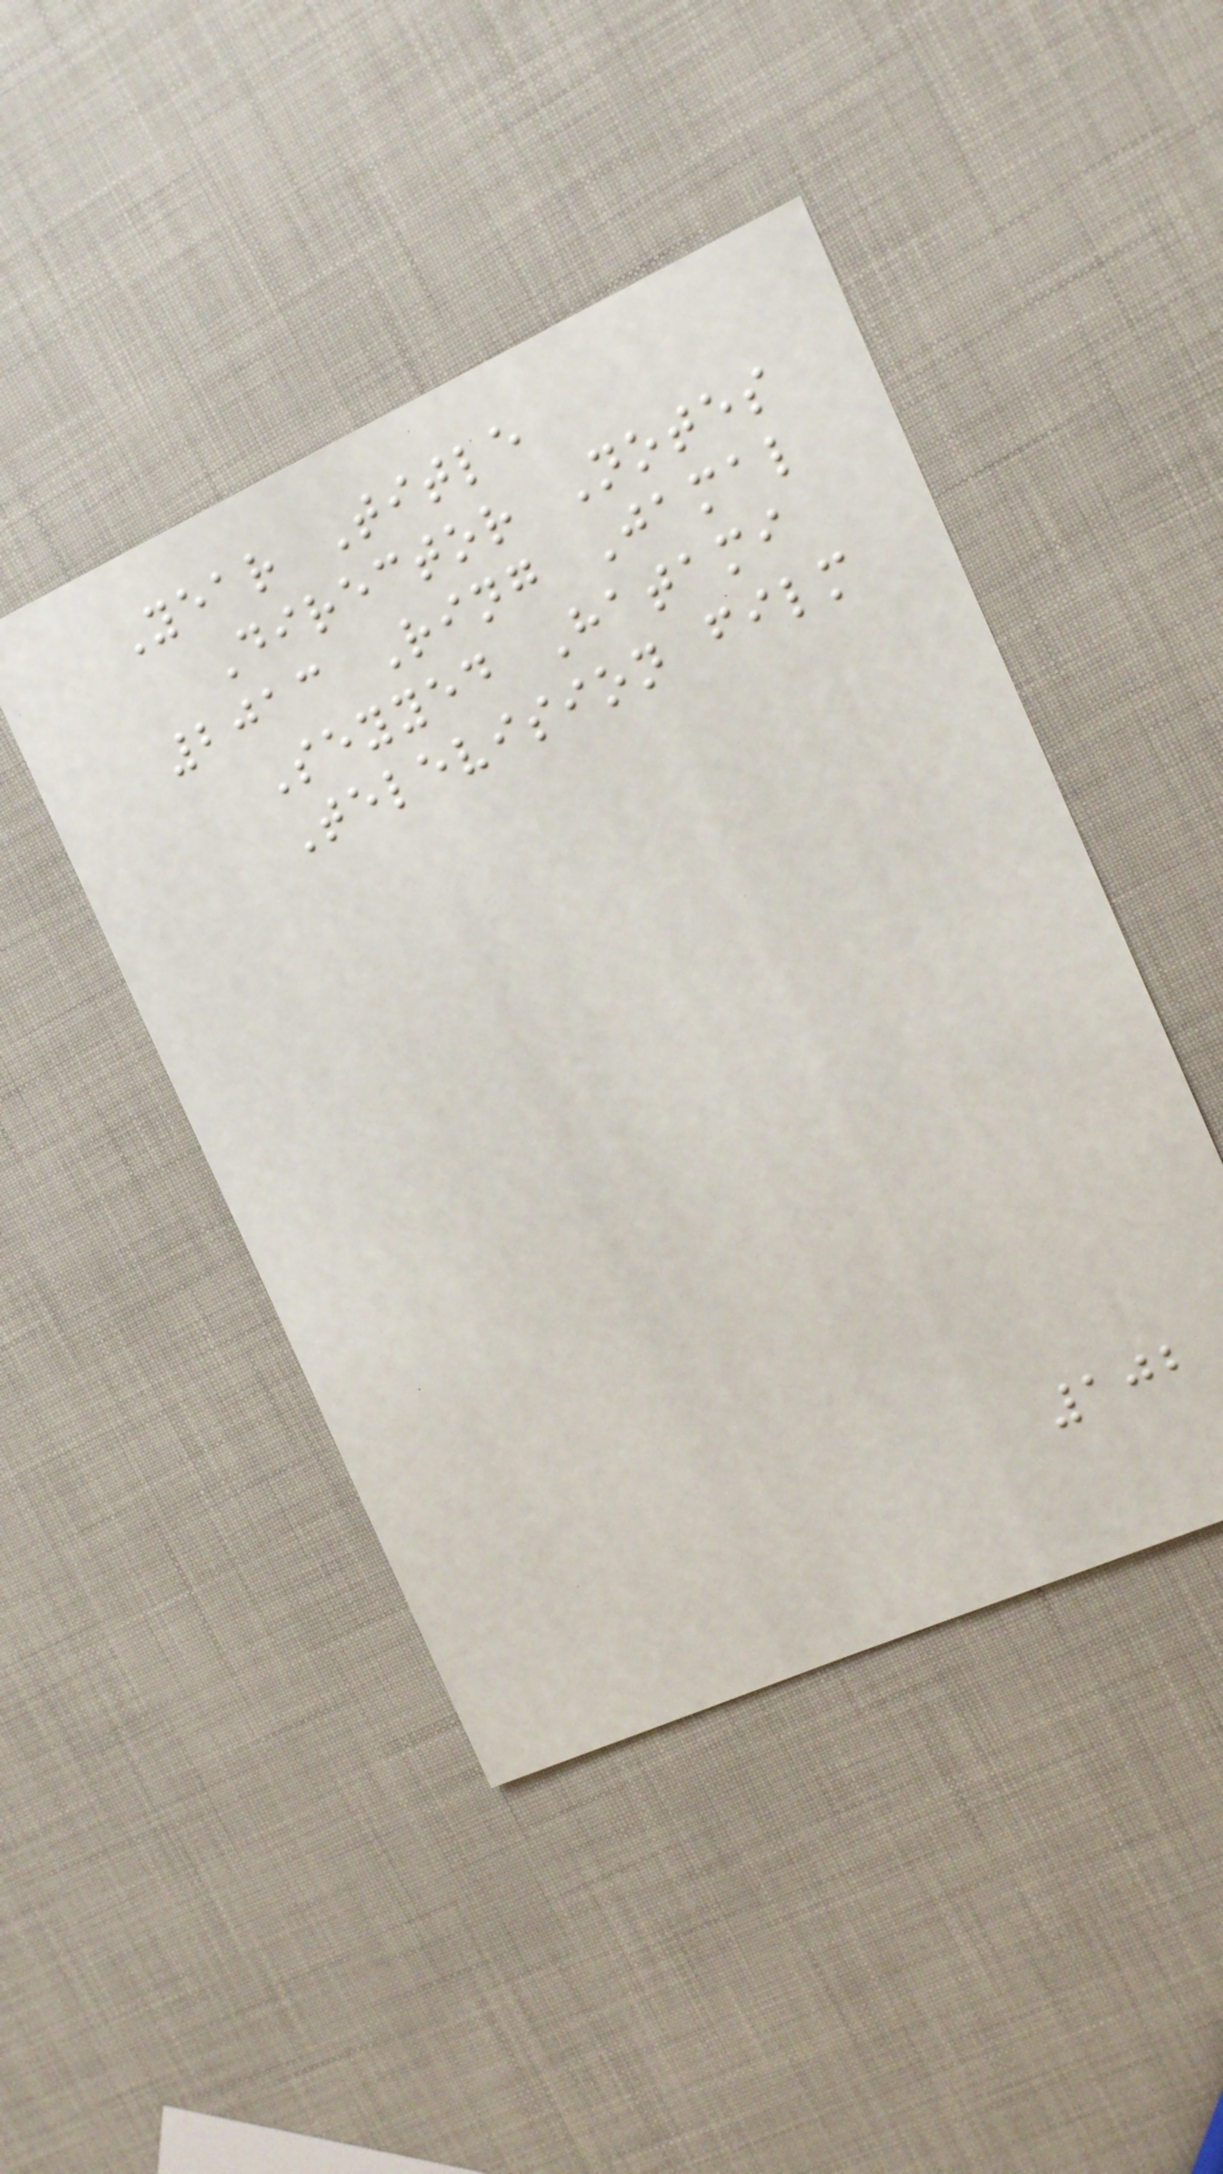Year Title
Director Notes
2013 Ring Jamal
Seyyed Hatami
Television film
102
